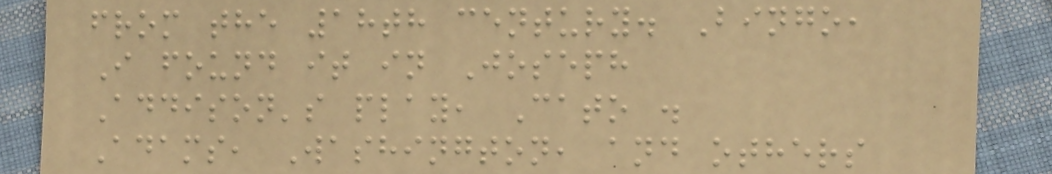from the 18th century. Bingo,
I found it in Joseph
Addison's play, Cato .
Adams, Washington, and others
